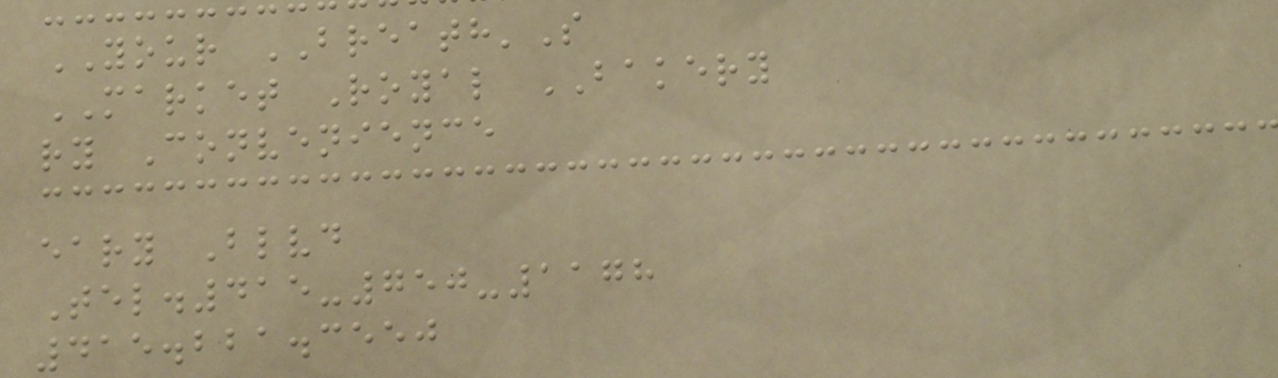YOUR BREATH'S
MARKET Royal BAKERY
ry Convenience
eary Blvd
Tel.415-750-1178
415.221.3550
